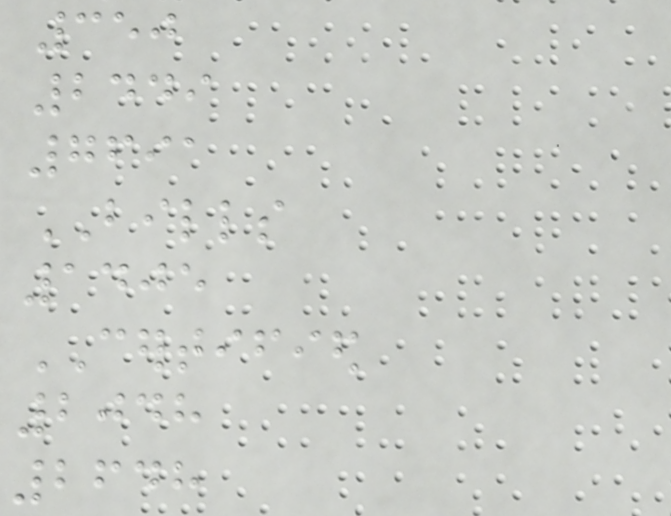350
2449
7691
BILLS
1405
CERTIFIED
2048
2648
